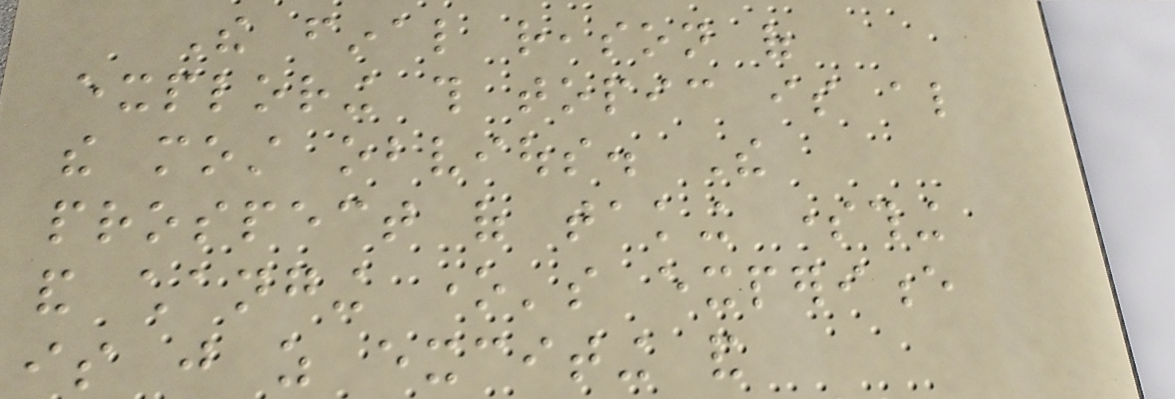The final reason of
exploring this topic is also
the most obvious. The
prospect of taking something
and changing one's experience
is just as exciting and
